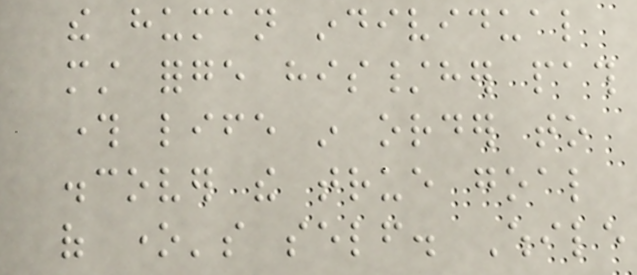the human individual
must forge his/her path
through life in order to
discover the true goal
of one's self. While
